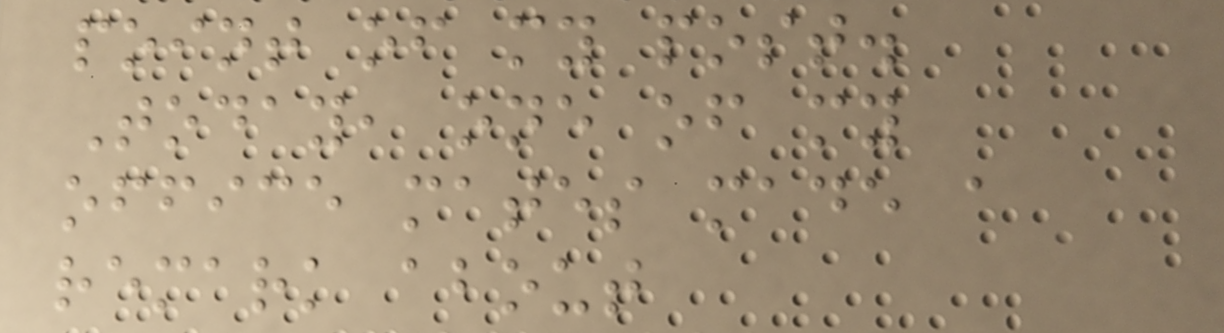point of my post.
Today, one of my
office mates made a
remark about
